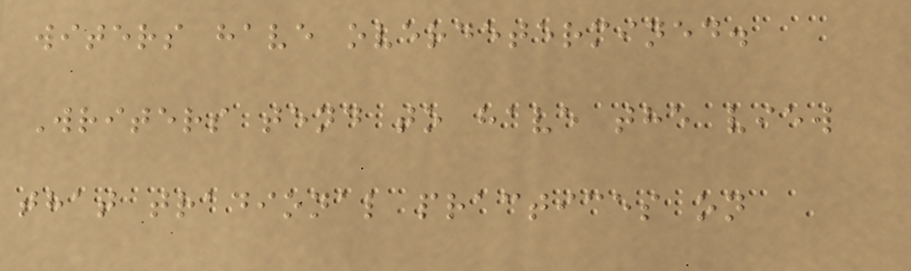witers have overdetermined.
Writers tend to have the view
that tradional practices on
